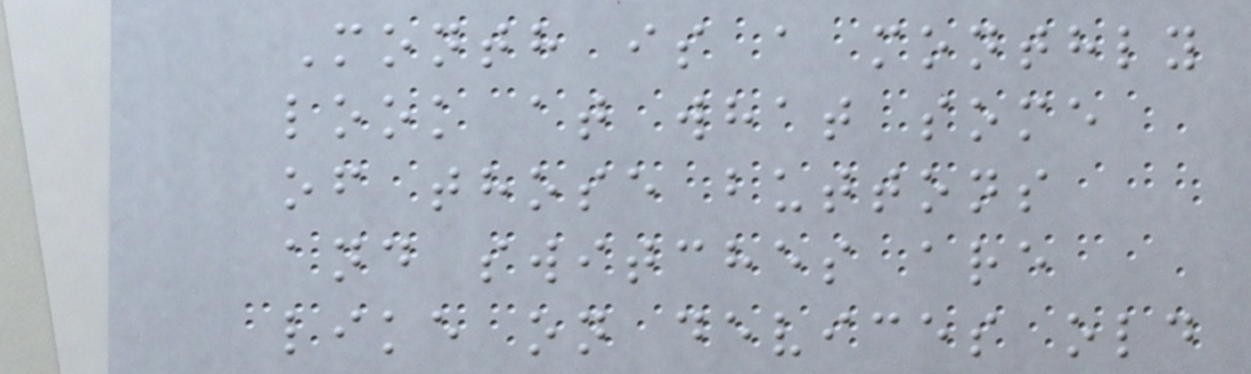Month is a monthly
look at what some
of those buttons
and switches are
like on devices old
